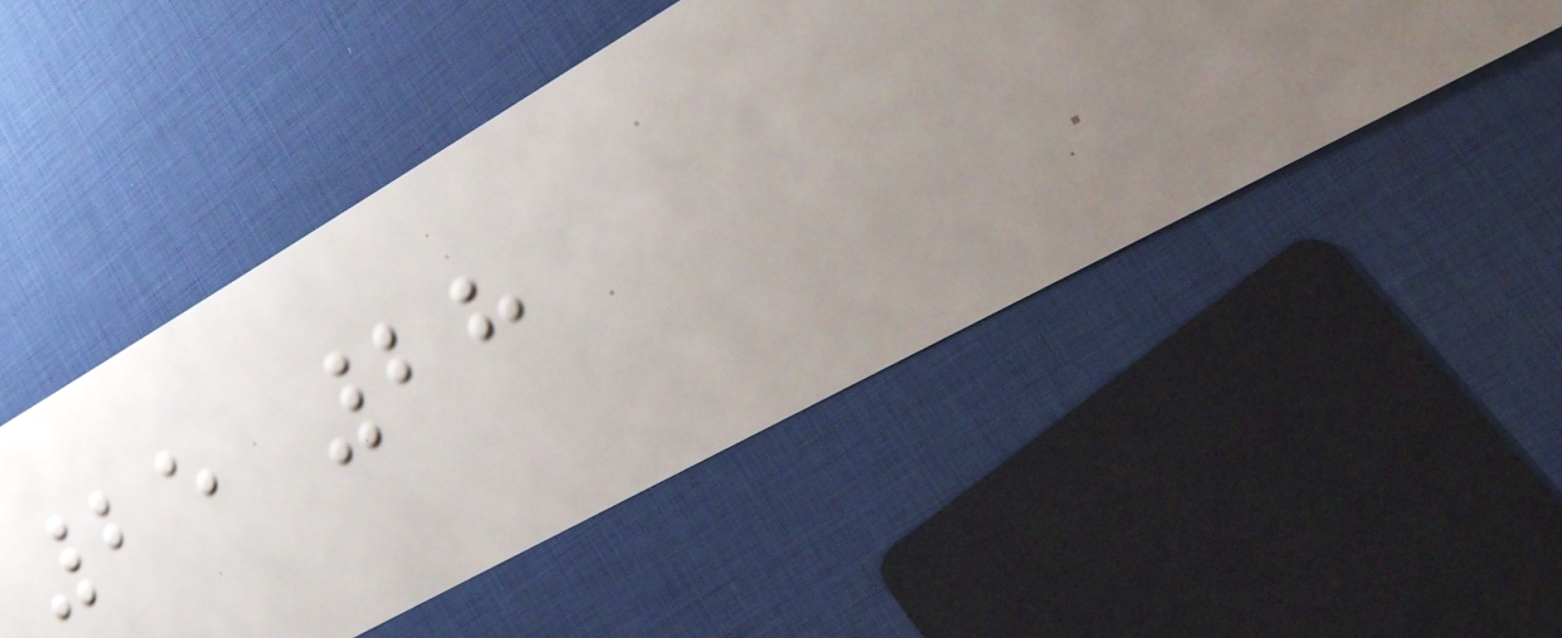25 28
